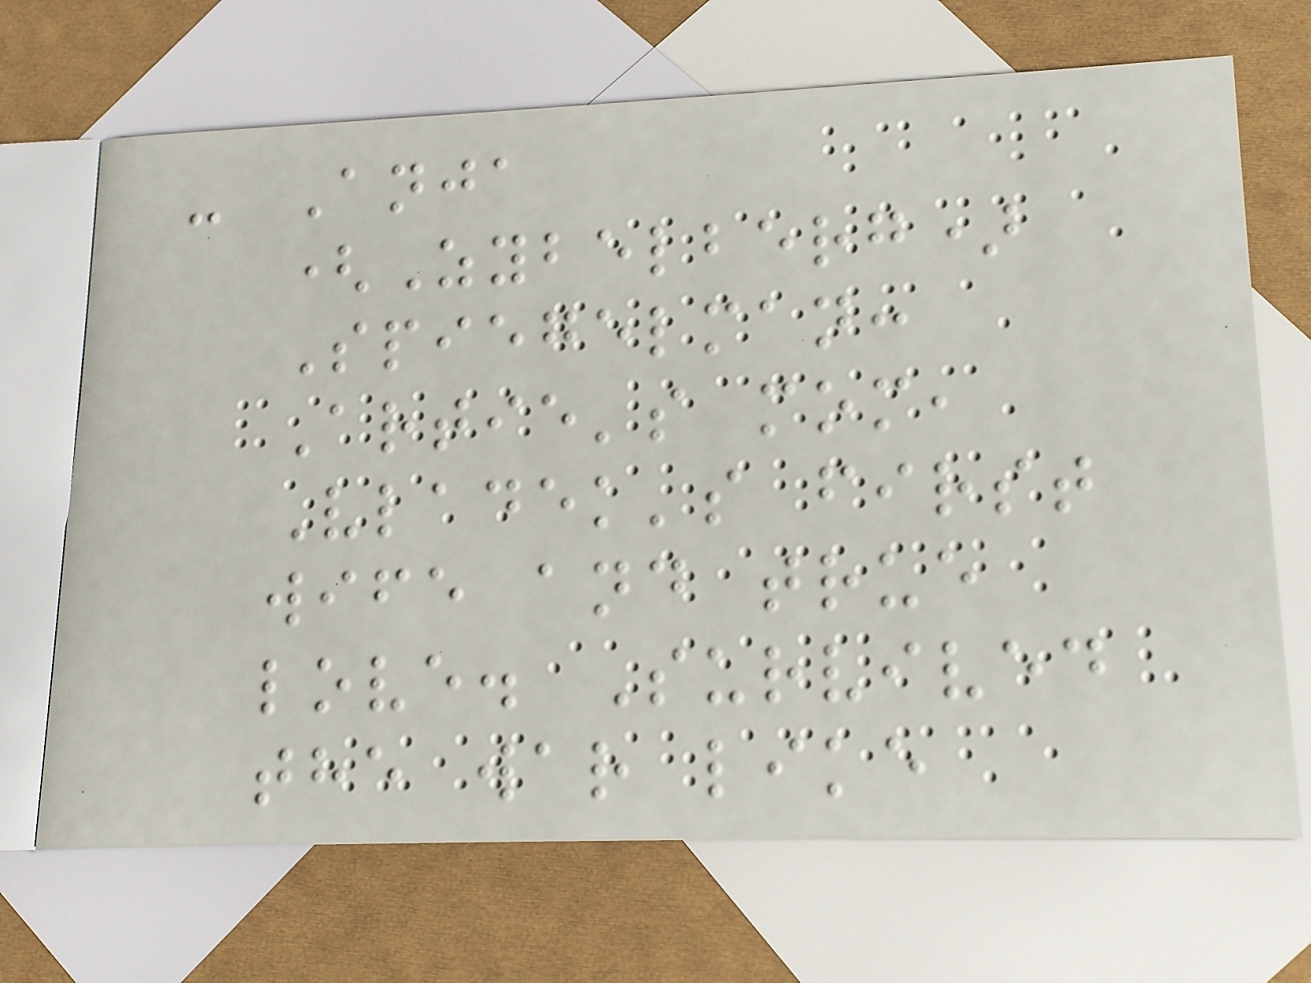- Anja
(Zybelberg)
Spiegelman:
Artie's mom,
Vladek's first
wife and true
love. Survived
the war like
